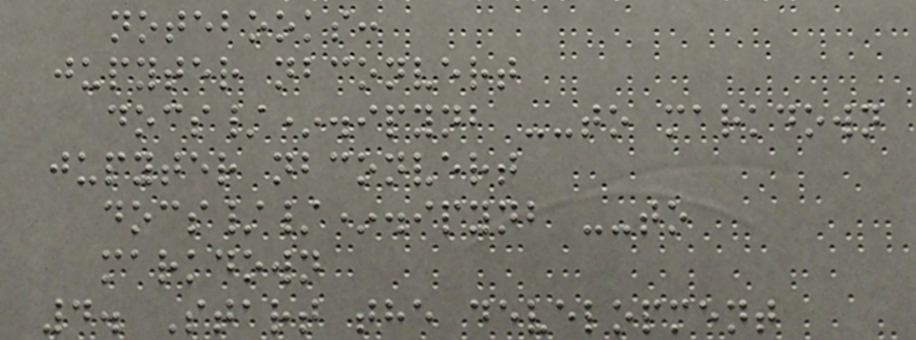notebooks:
jupyter nbconvert
docs/*.ipynb --to markdown
jupyter nbconvert
docs//*.ipynb --to
markdown
4. Start the development
